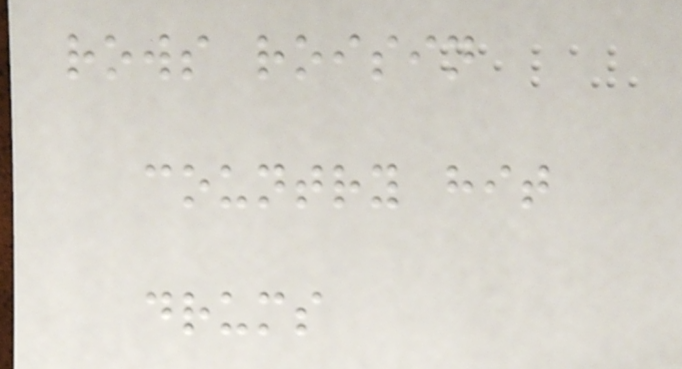rows roisin
country hit
drums
